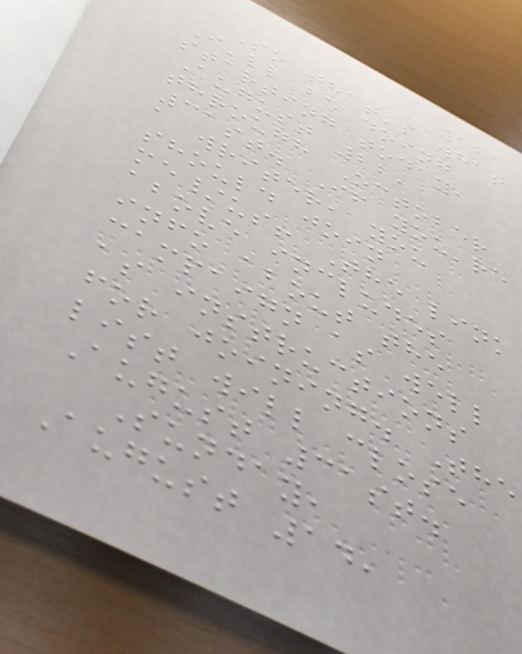121
So that's what
I'll be doing
starting today,
August 22,
through October
31st. If you're
a writer, you
should join
me/us! The link
above includes
info about the
campaign as well
as instructions
for joining. The
list will close
August 31st.
Sunday,
August 14,
